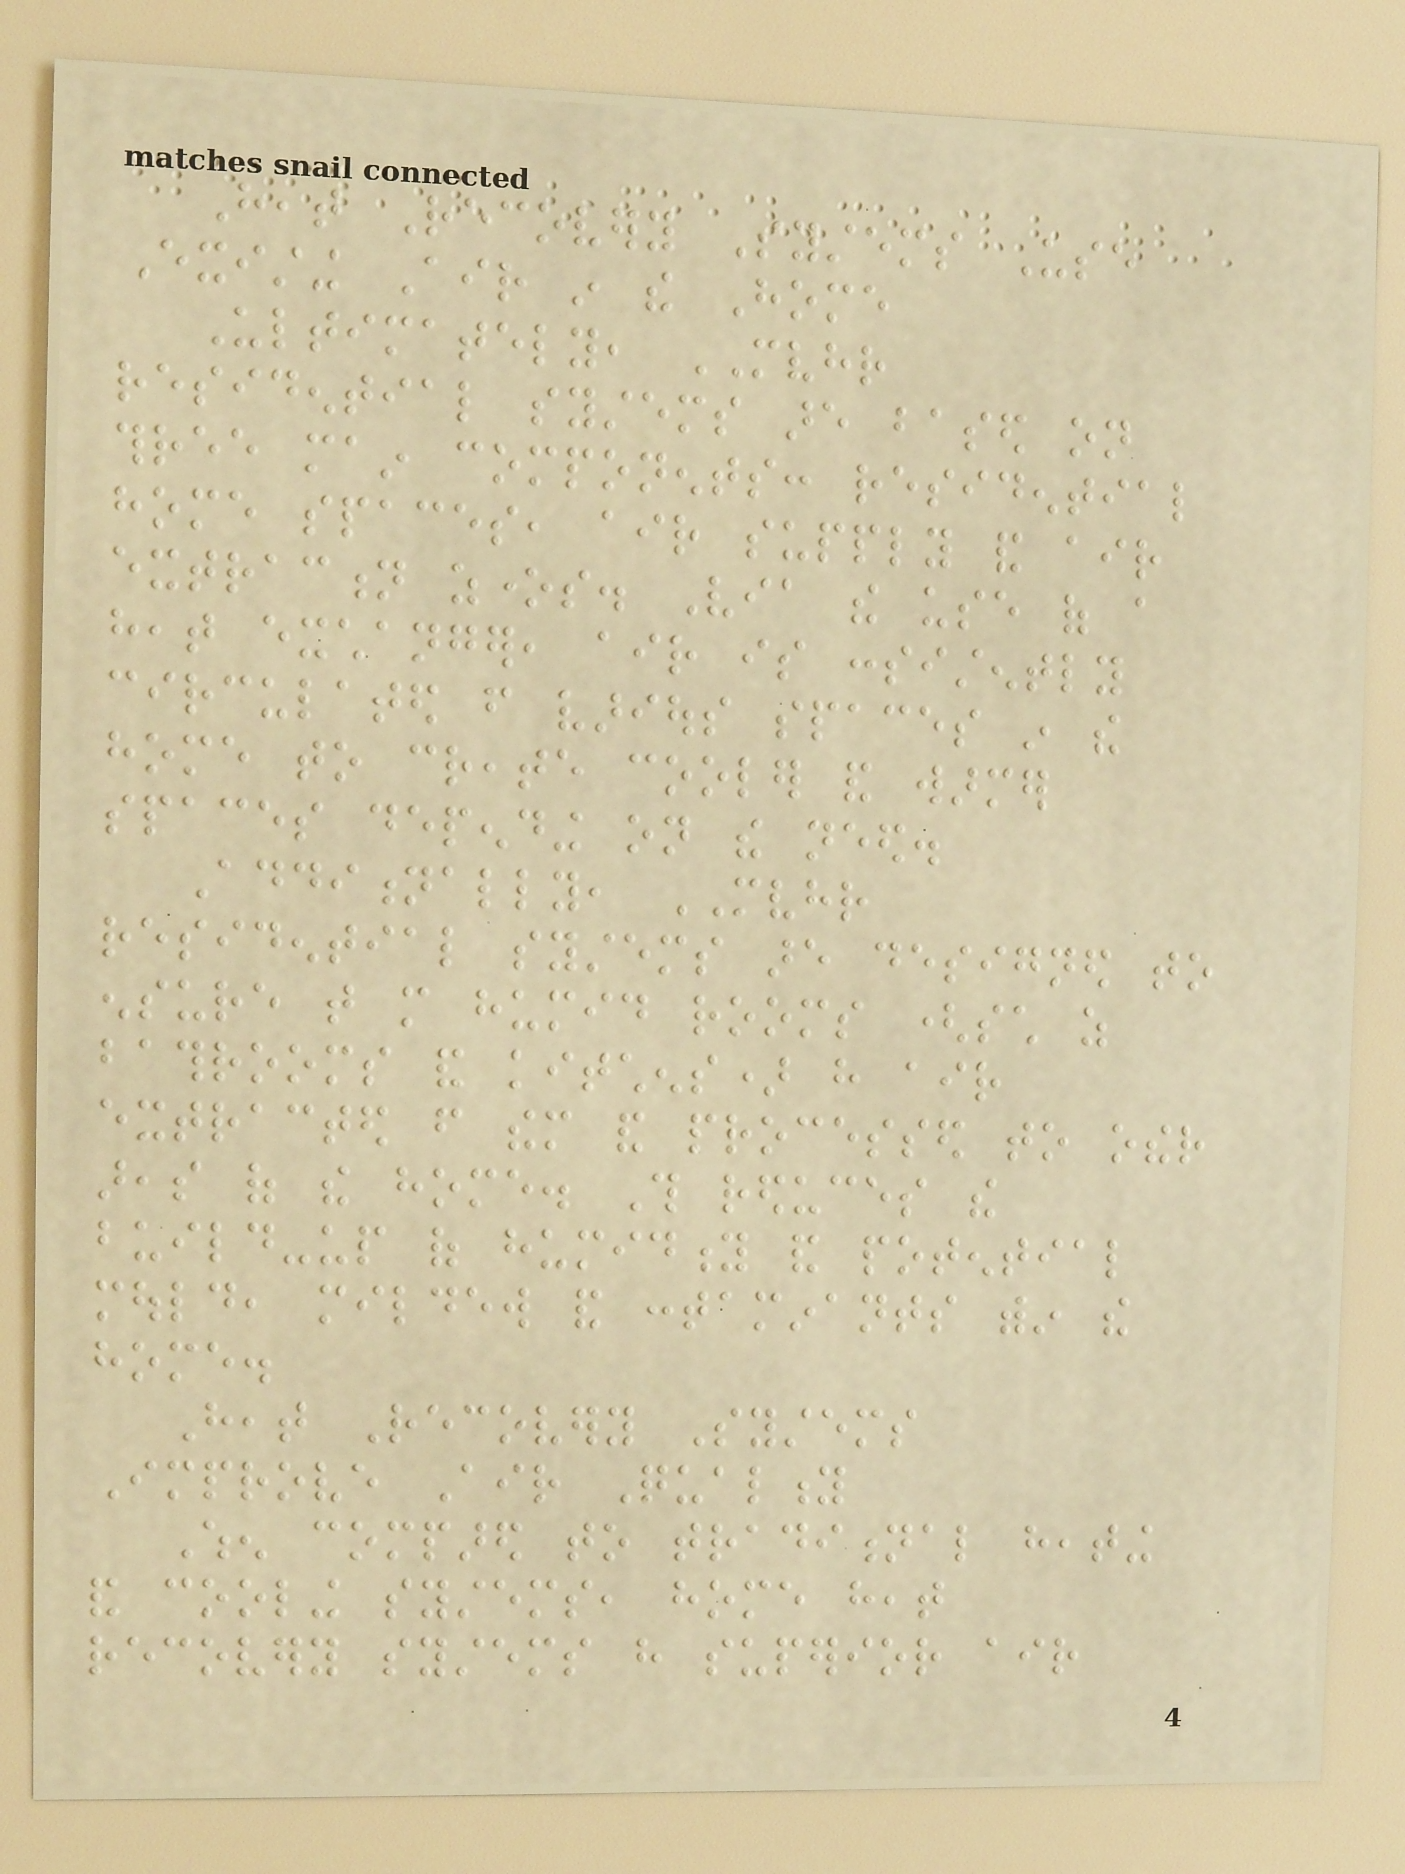Heat Recovery Systems Use
Existing Air in the Home
Ultimately, MVHR
residential systems are based on
three main components: residential
home spaces, air supply and air
extraction zones. Via the use of a
heat exchanger, air is consistently
circulated from various spaces in the
home to create cooler and warmer
spaces depending on the need.
Additionally, MVHR
residential systems are designed to
ensure that more humid rooms (such as
bathrooms and kitchens) have air
extracted from them and processed to other
areas of the home. This reduces the
build-up of humidity and potential
mould, mildew and contaminants within the
home.
Heat Recovery Systems
Improve Air Quality
When compared to traditional heating
and cooling systems, home heat
recovery systems have superior air
